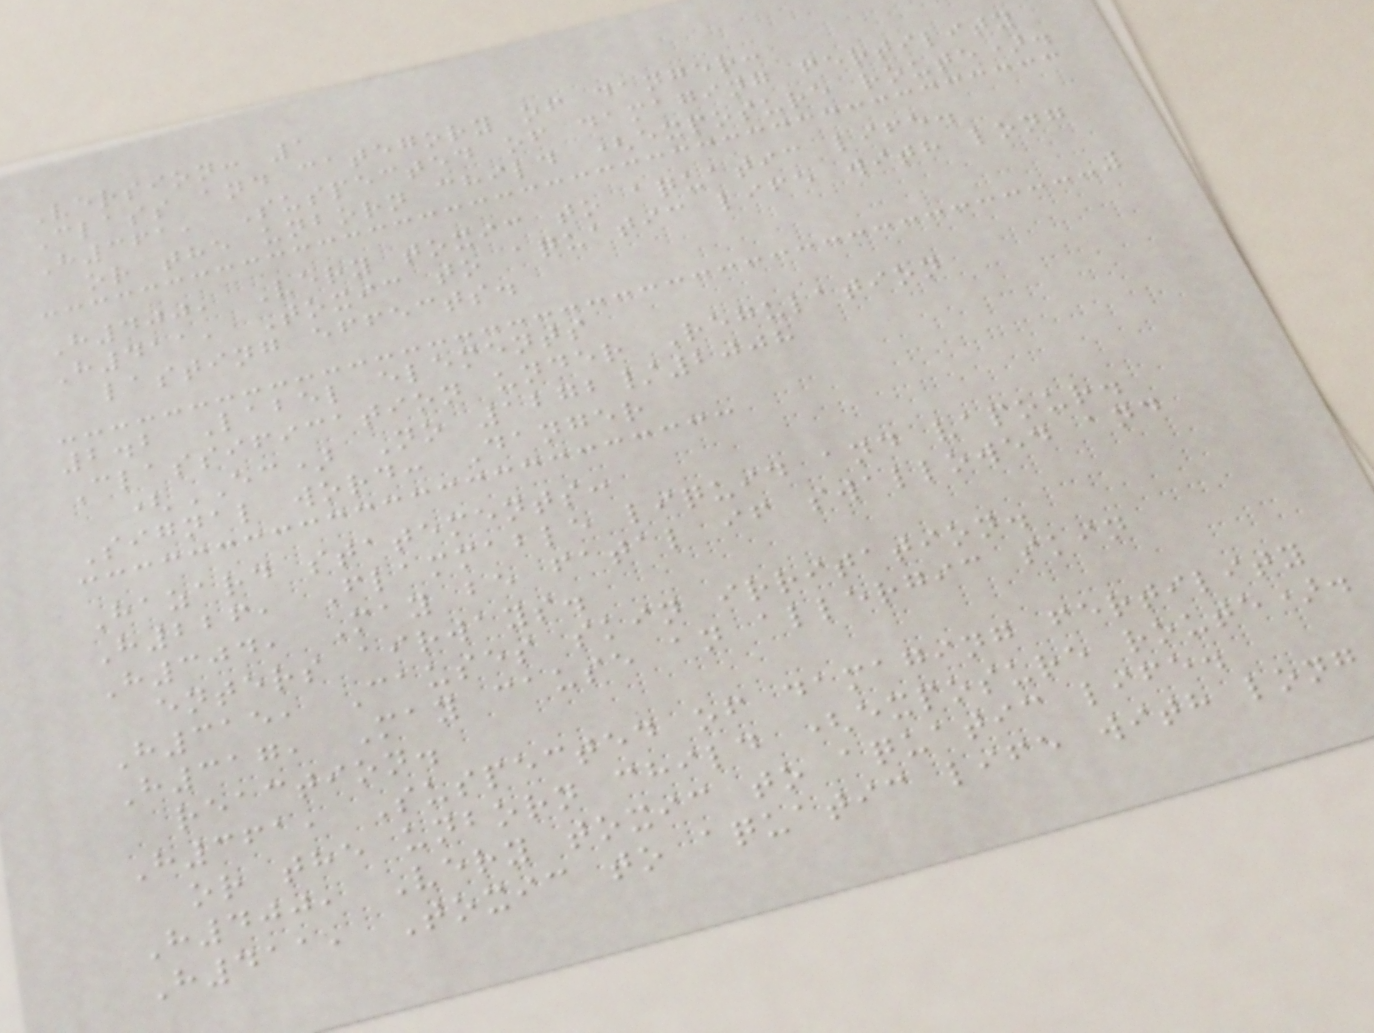Version: 1
Class and category of danger:
H361, Suspected of damaging fertility
or the unborn child (exposure route).
H400, Very toxic to aquatic life.
H411, Toxic to aquatic life with long
lasting effects.
2.2 Label elements
Classification under Regulation
(EC) No 1272/2008
Signal word: Danger
Hazard statements:
H226, Flammable liquid and vapour.
H304, May be fatal if swallowed and
enters airways.
H315, Causes skin irritation.
H317, May cause an allergic skin
reaction.
H361, Suspected of damaging fertility
or the unborn child (exposure route).
H400, Very toxic to aquatic life.
H411, Toxic to aquatic life with long
